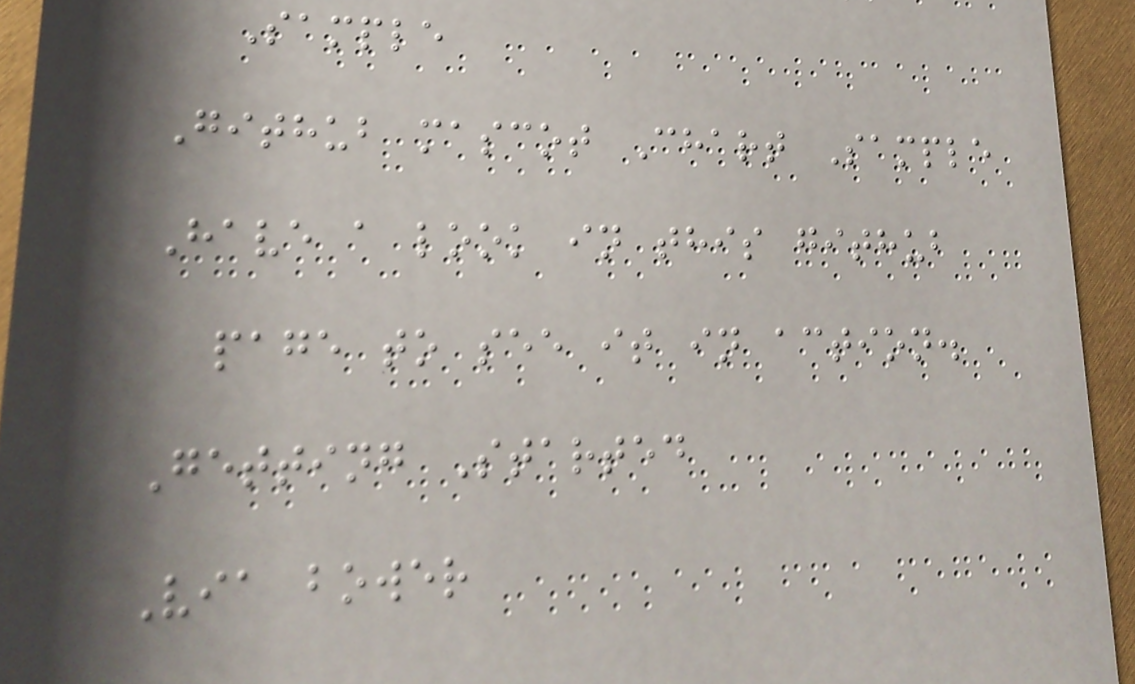Sample
Github mascot Chart Sample
Have a look in this github
page to see it in action.
Getting Started
Via bower
